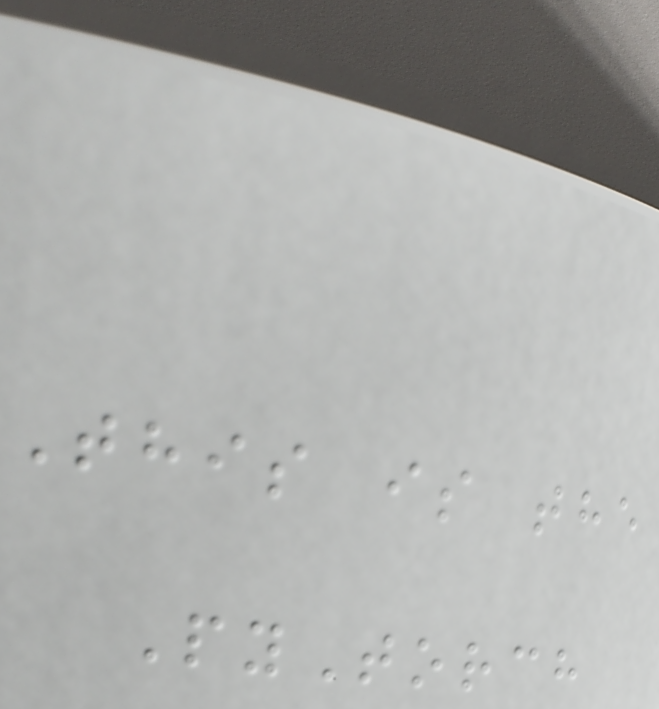This is the
PyTorch
